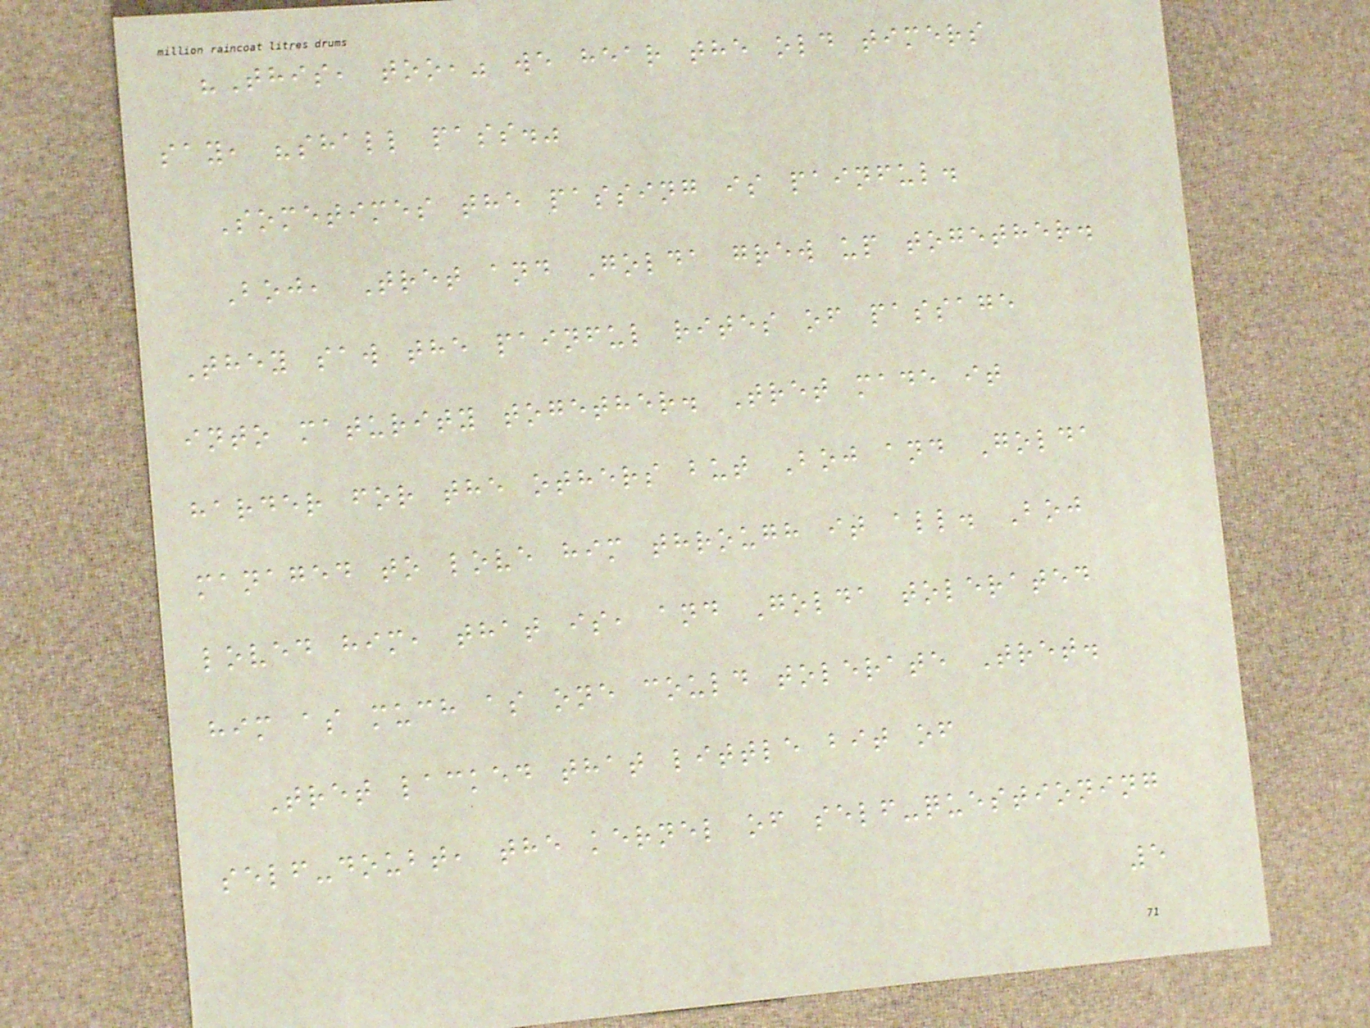"This, too," we hear the old timers
say, "shall pass."
Sometimes the passing is painful.
Boj, Tret and Golda grew up together.
They saw the painful rites of passage
into maturity together. Tret made it
harder for the others but Boj and Golda
managed to love him through it all. Boj
loved him, that is, and Golda tolerated
him as much as one could tolerate Tret.
Tret lacked that little bit of
self-doubt, the kernel of self-questioning
5
